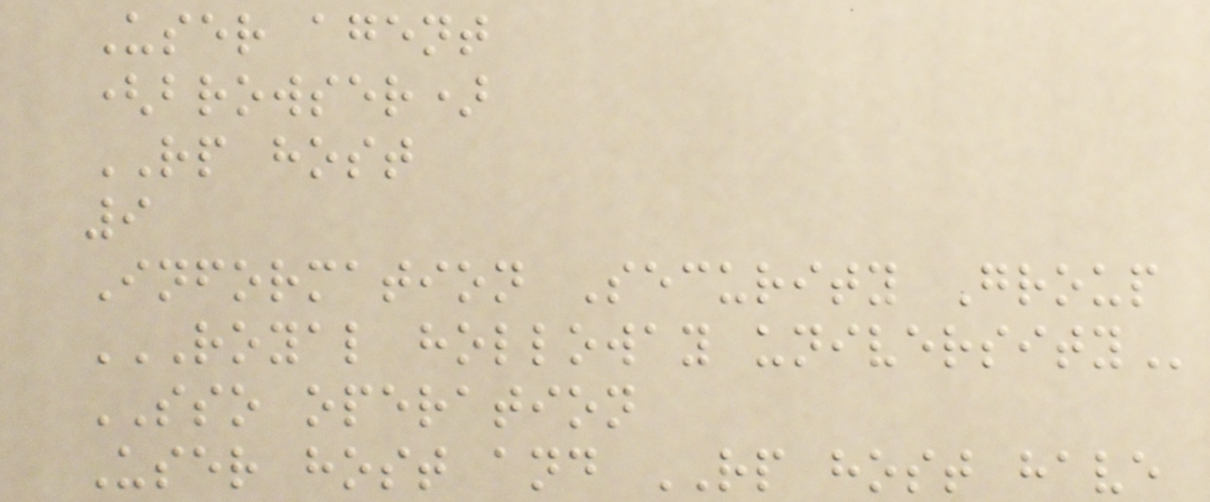User agent
(browser)
RP host
9
Information Security Group
ROYAL HOLLOWAY UNIVERSITY
SSO operation
User host and RP host have
